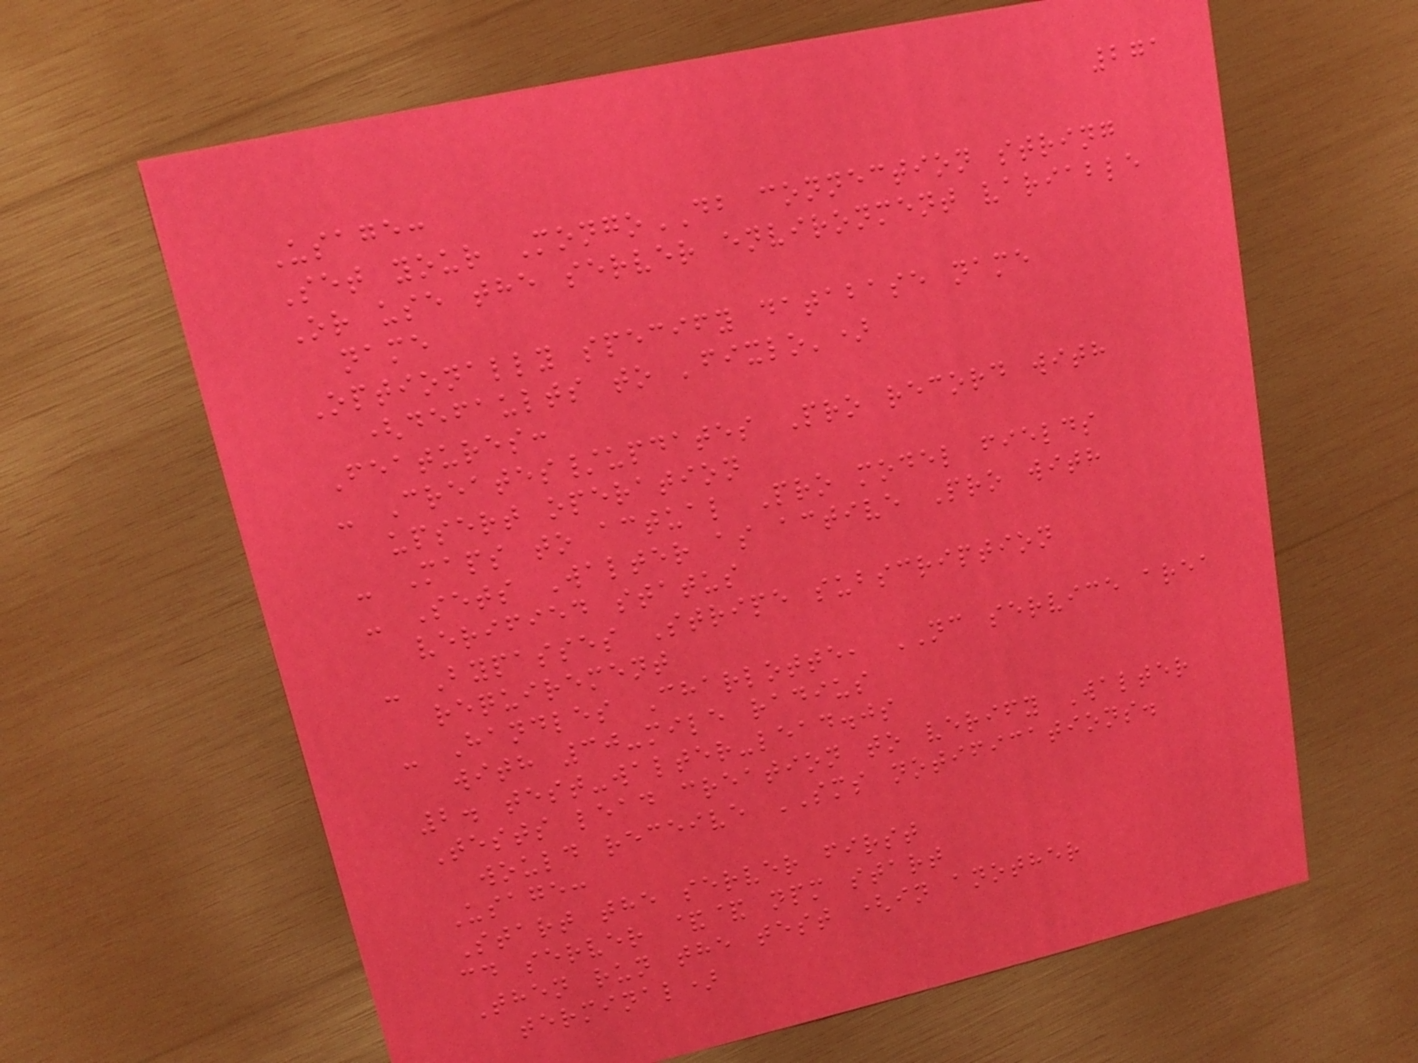271
Usage:
Set your MongoDB connection string
Or use the server environment variable
name
Optionally specify database name
(defaults to 'fixlo')
Features:
- Creates/updates Pro record with
upsert operation
- Maps to actual Pro model fields
- Sets Walter as active Pro with
verified status
- Bypasses Stripe subscription
requirement
- Handles Charlotte, NC service area
with 30-mile radius
2. test-walter-lead.js
Tests lead creation to verify Walter
would receive SMS notifications.
Usage:
Start the server first
cd server && npm start
Then run the test (in another
terminal)
